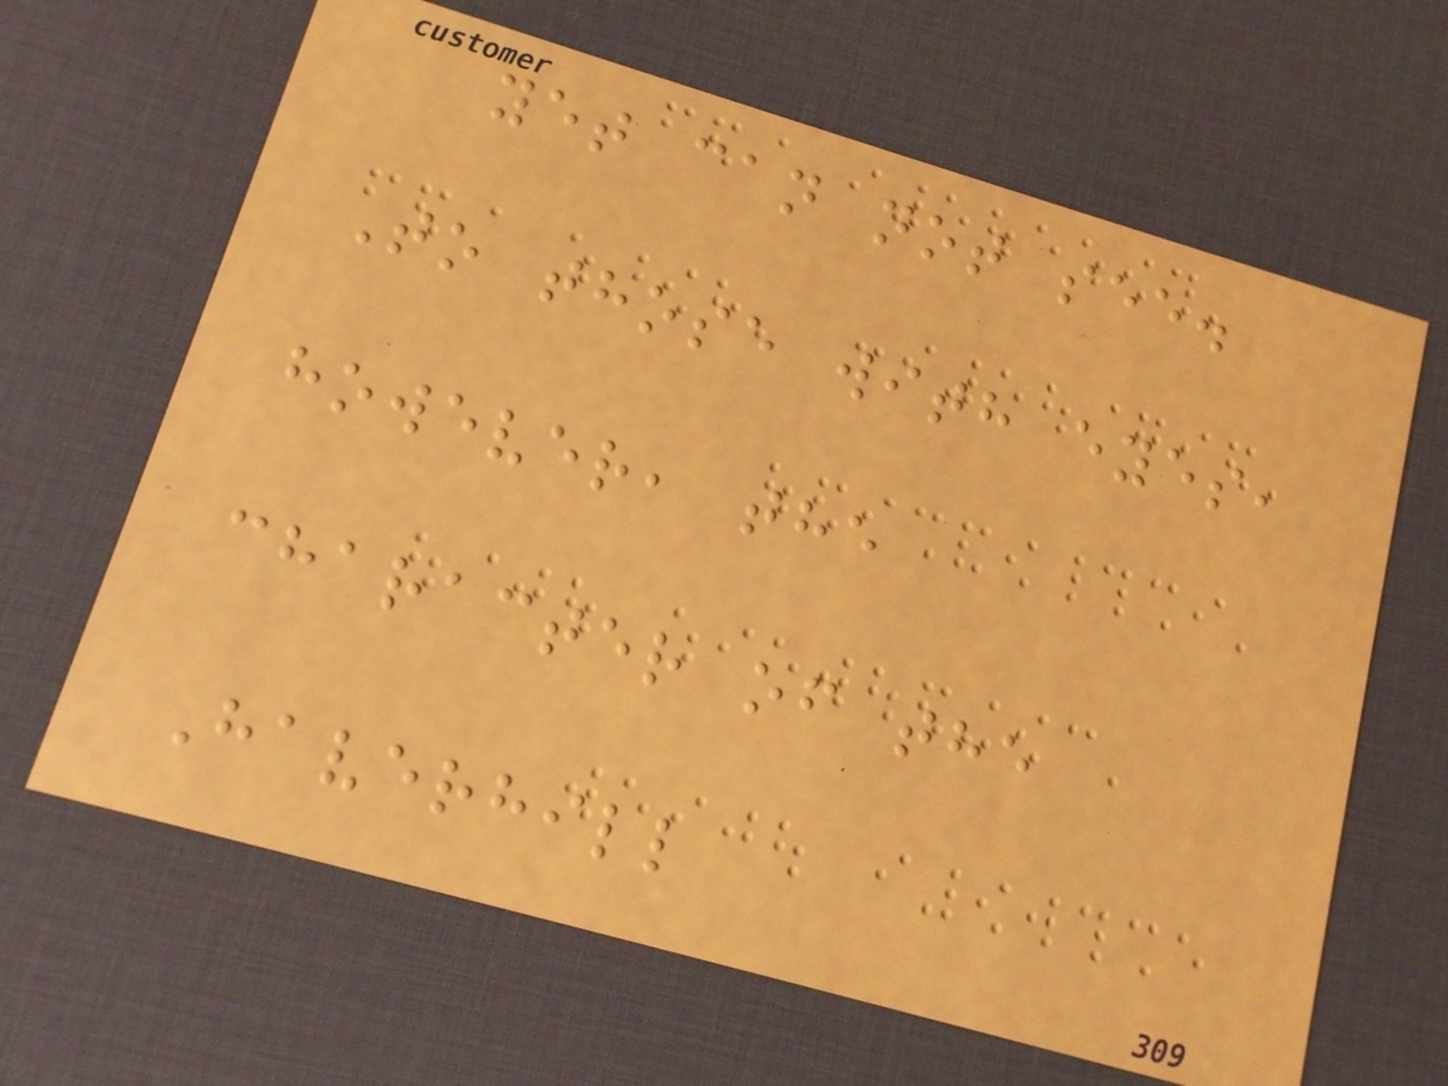yet can not see.
To those with eyes,
however, the
character of the
Haverhill
